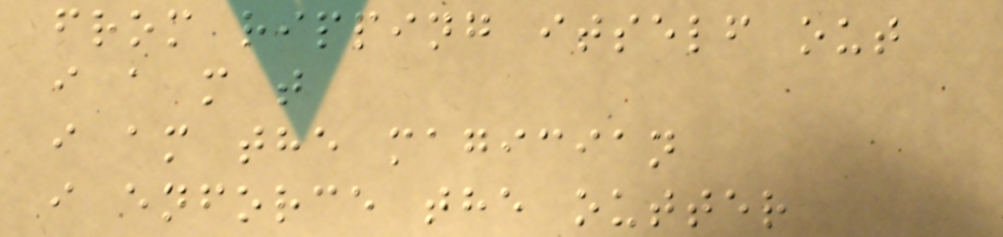from ripping itself out
i a m t
i am the magician
i enforce the outter
